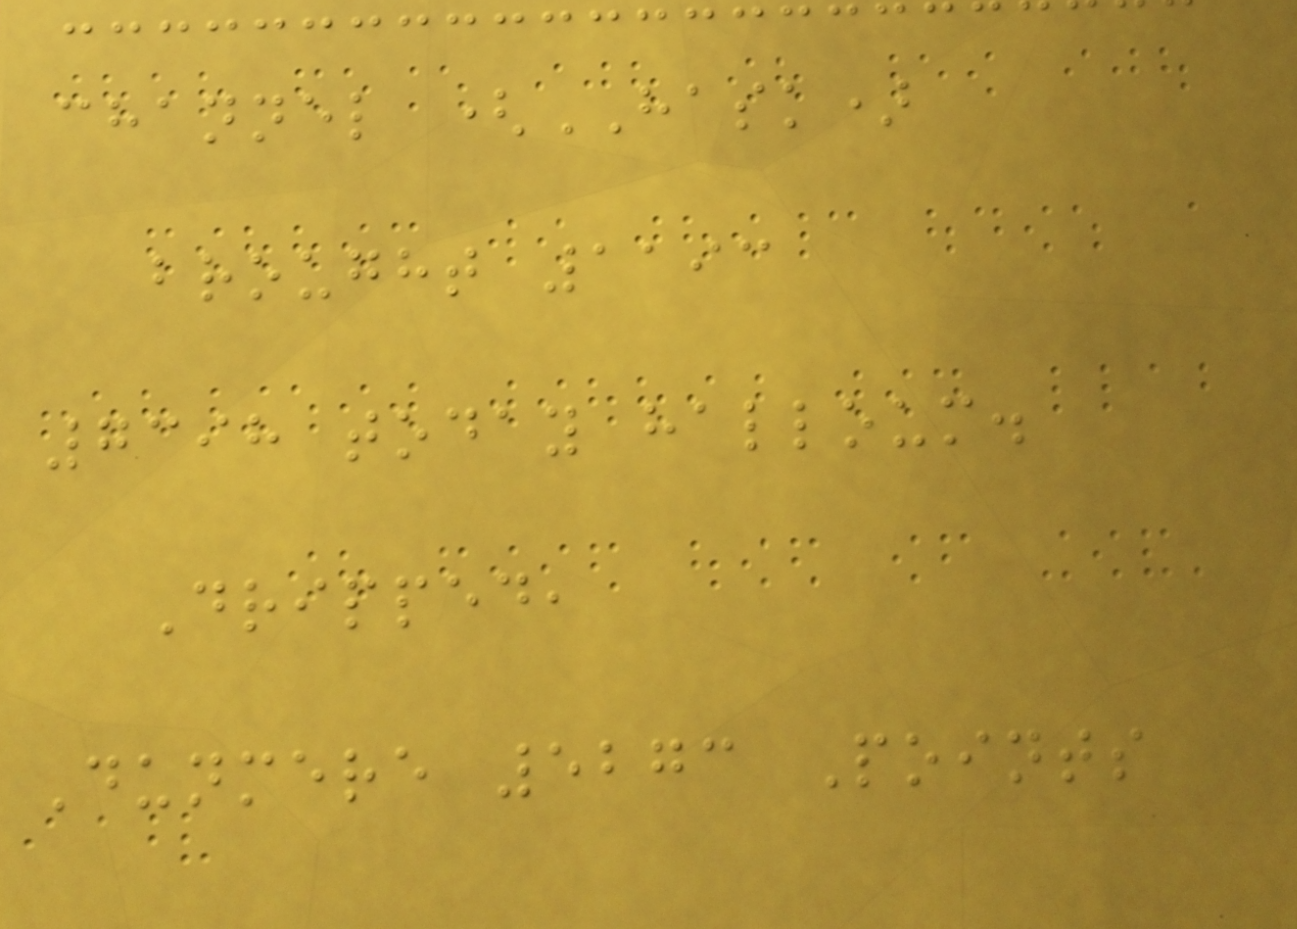channel (HASK)
brought 1193
7398 today halloum.
Dripped,
Dunmere 5273 Points
